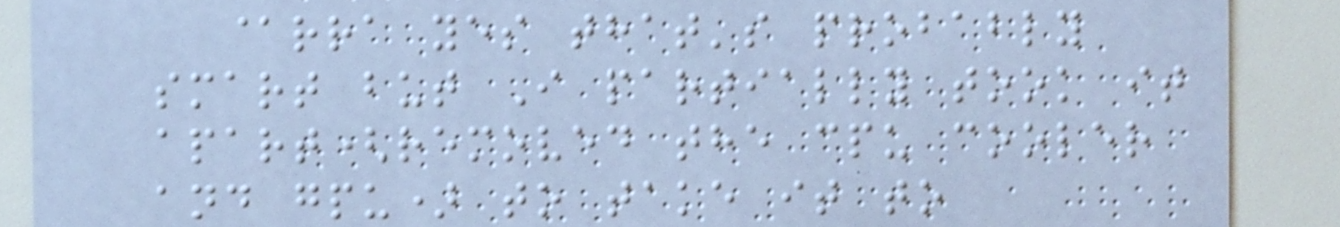@rra yes that's probably
smart but I partially took it
apart(removed the cpu cooler
and gpu) to take it to
